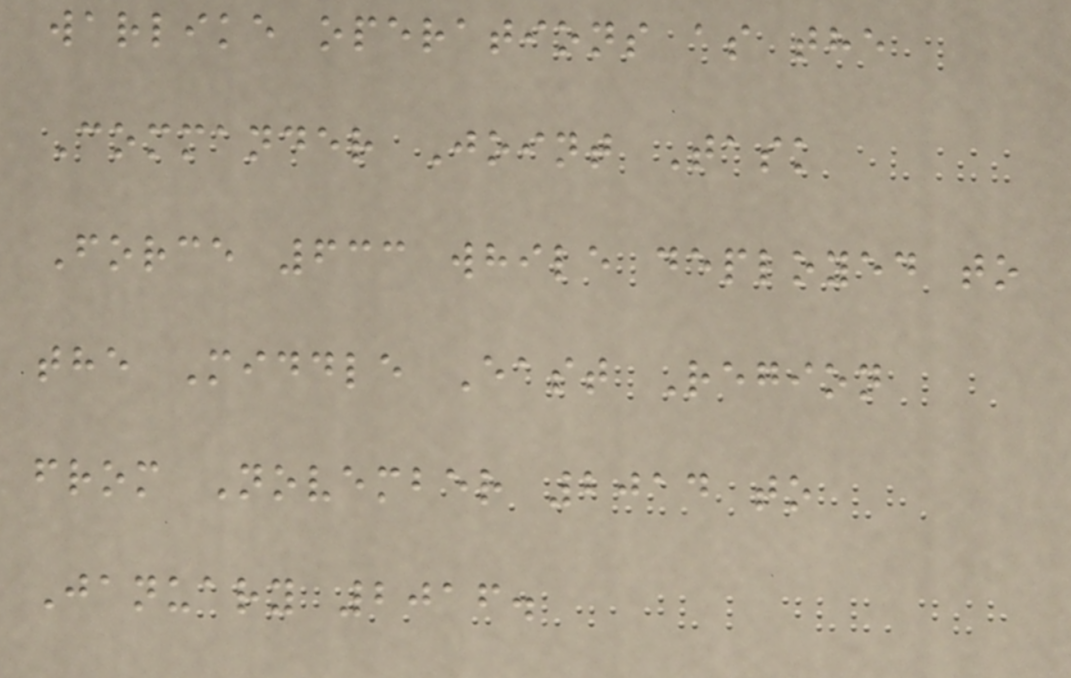warlike operations as the
Commander Joint Task
Force 633 while deployed to
the Middle East Region
from November 2014 to
January 2016.
